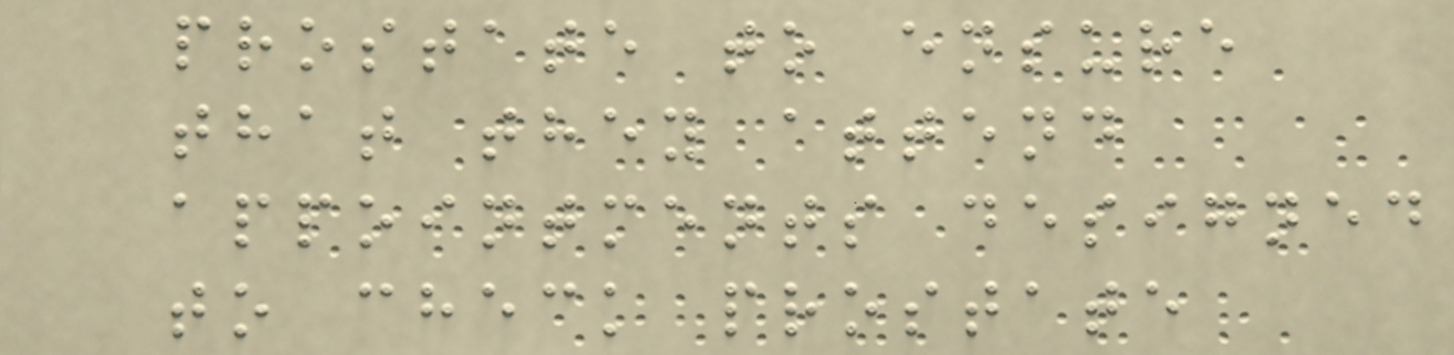prostate to ensure
that they attend
appointments designed
to check prostate
